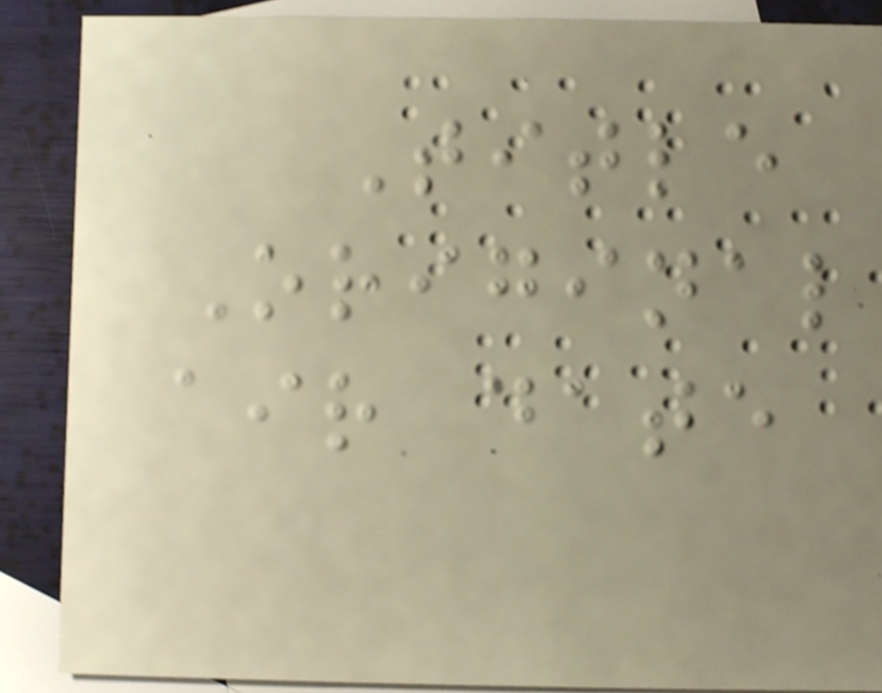Title
Original
air date
